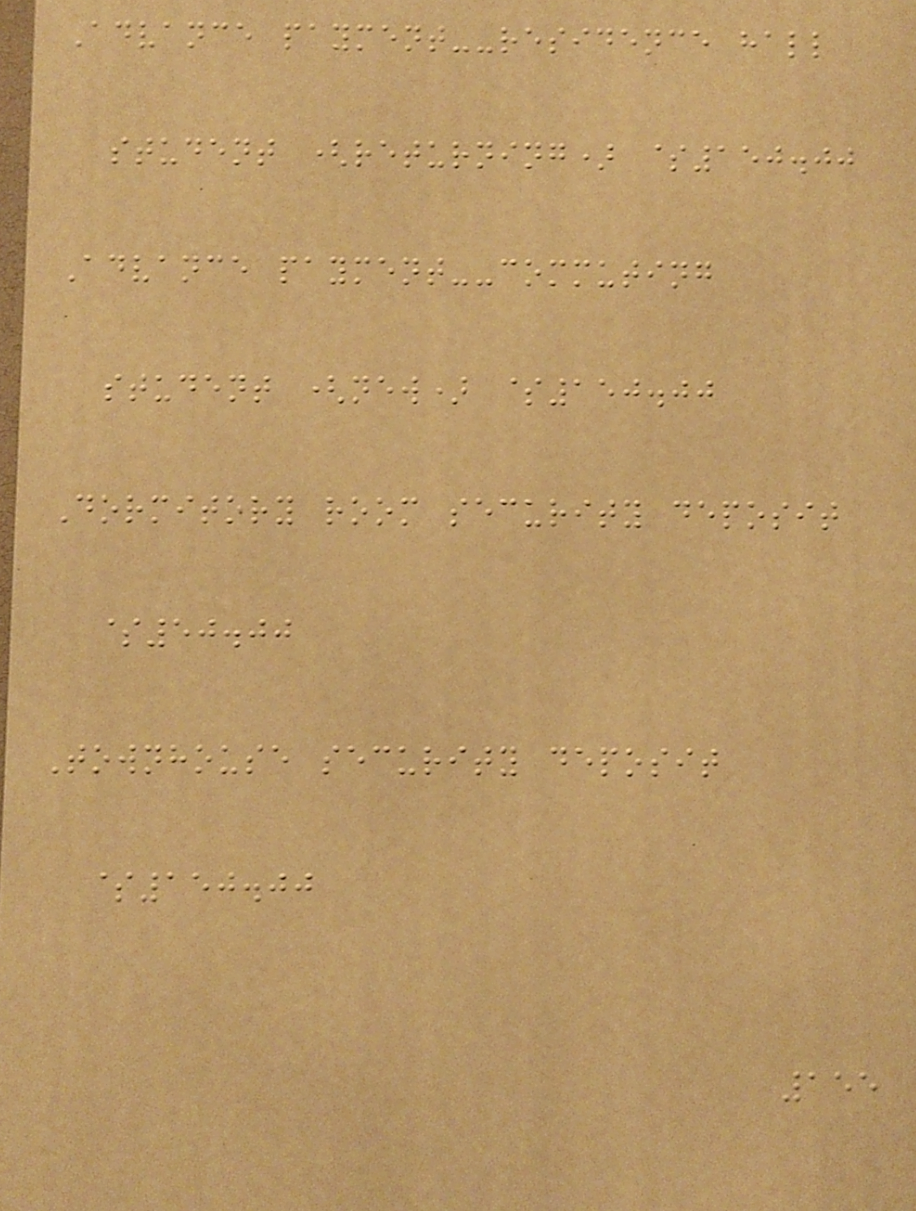Advance payment--residence hall
student (returning) $150.00
Advance payment--commuting
student (new) $150.00
Dormitory room security deposit
$50.00
Townhouse security deposit
$150.00
155
